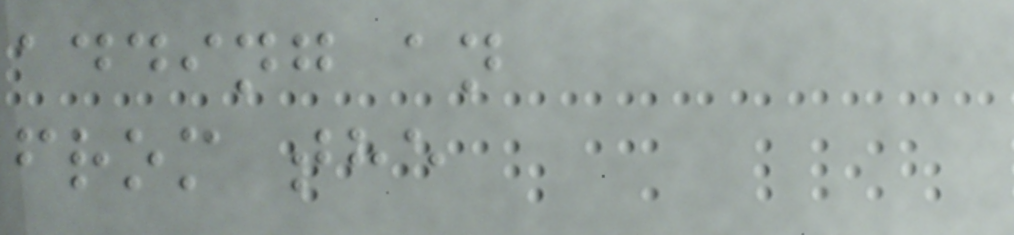adding an
from the
